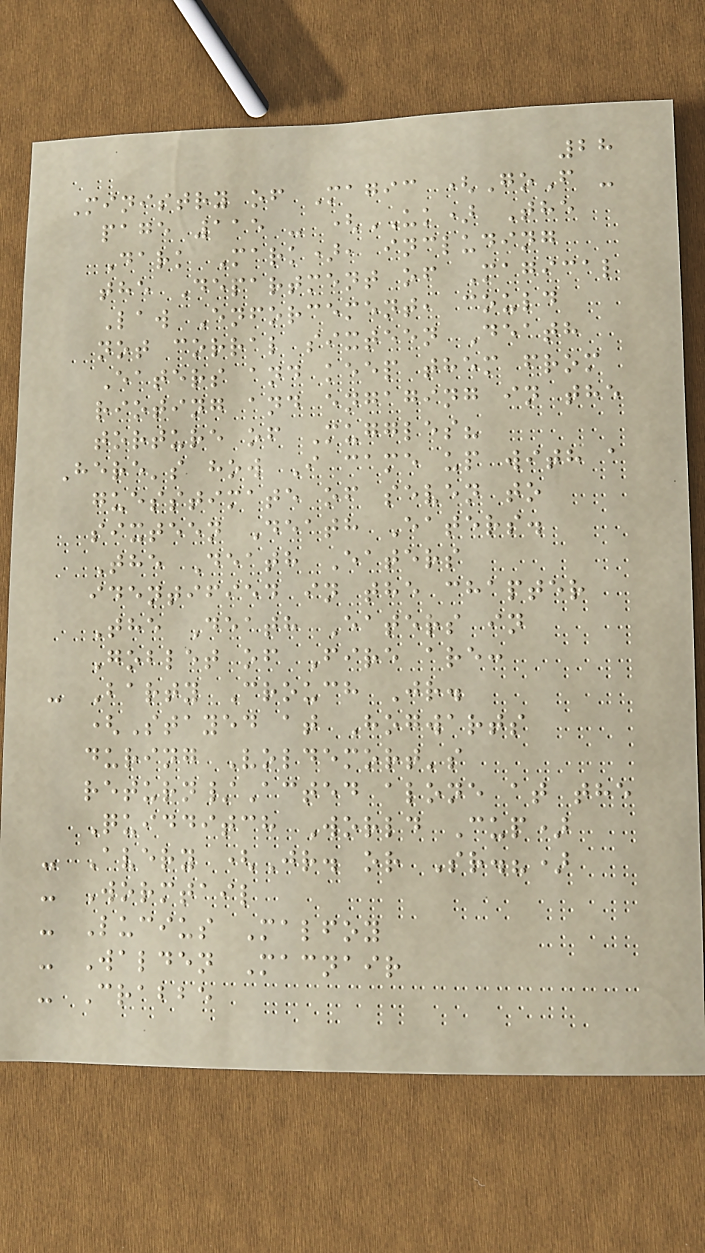28
Ministry of Magic (GoF -
page 115 - (UK) The
Dark Mark), including
the Department of Magical
Law Enforcement, could
not corral sixteen Death
Eaters and keep them from
rioting and engaging in the
torture of Muggles?
Here's how I came up with a
guesstimate of seven to
sixteen Death Eaters.
The Death Eaters
identified in the chapter
The Death Eaters in
Goblet of Fire are:
- Barty Crouch Jr.
(Stayed at Hogwarts
during Voldemort's
return/Acted alone at the
Quidditch World Cup)
- Avery (Jr. or Sr.?)
- Wormtail
- Lucius Malfoy
- Walden Macnair
- Crabbe
